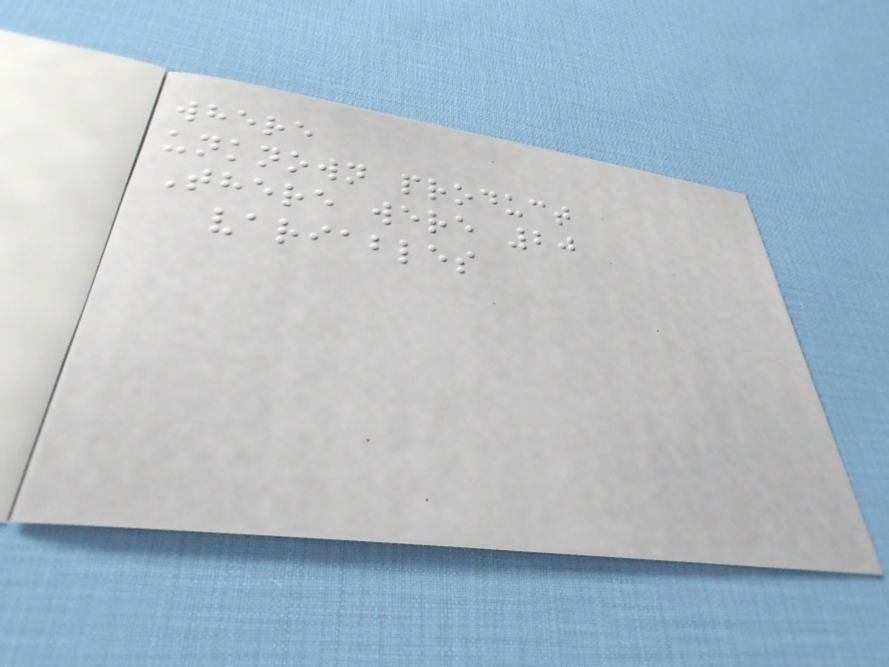where
unknown product
There were 20
variables
